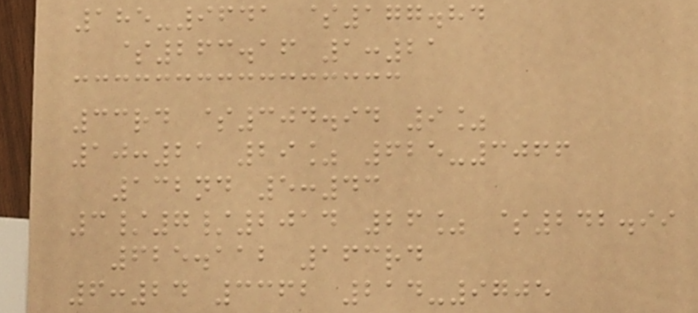185-9641 $177.84
$263.16 1:21
33rd $304.94 9%
10:21 29% 625-3066
132nd 5:43
3/7/2014 26% $242.99
625.112 163rd
6:24 3362 214-9705
